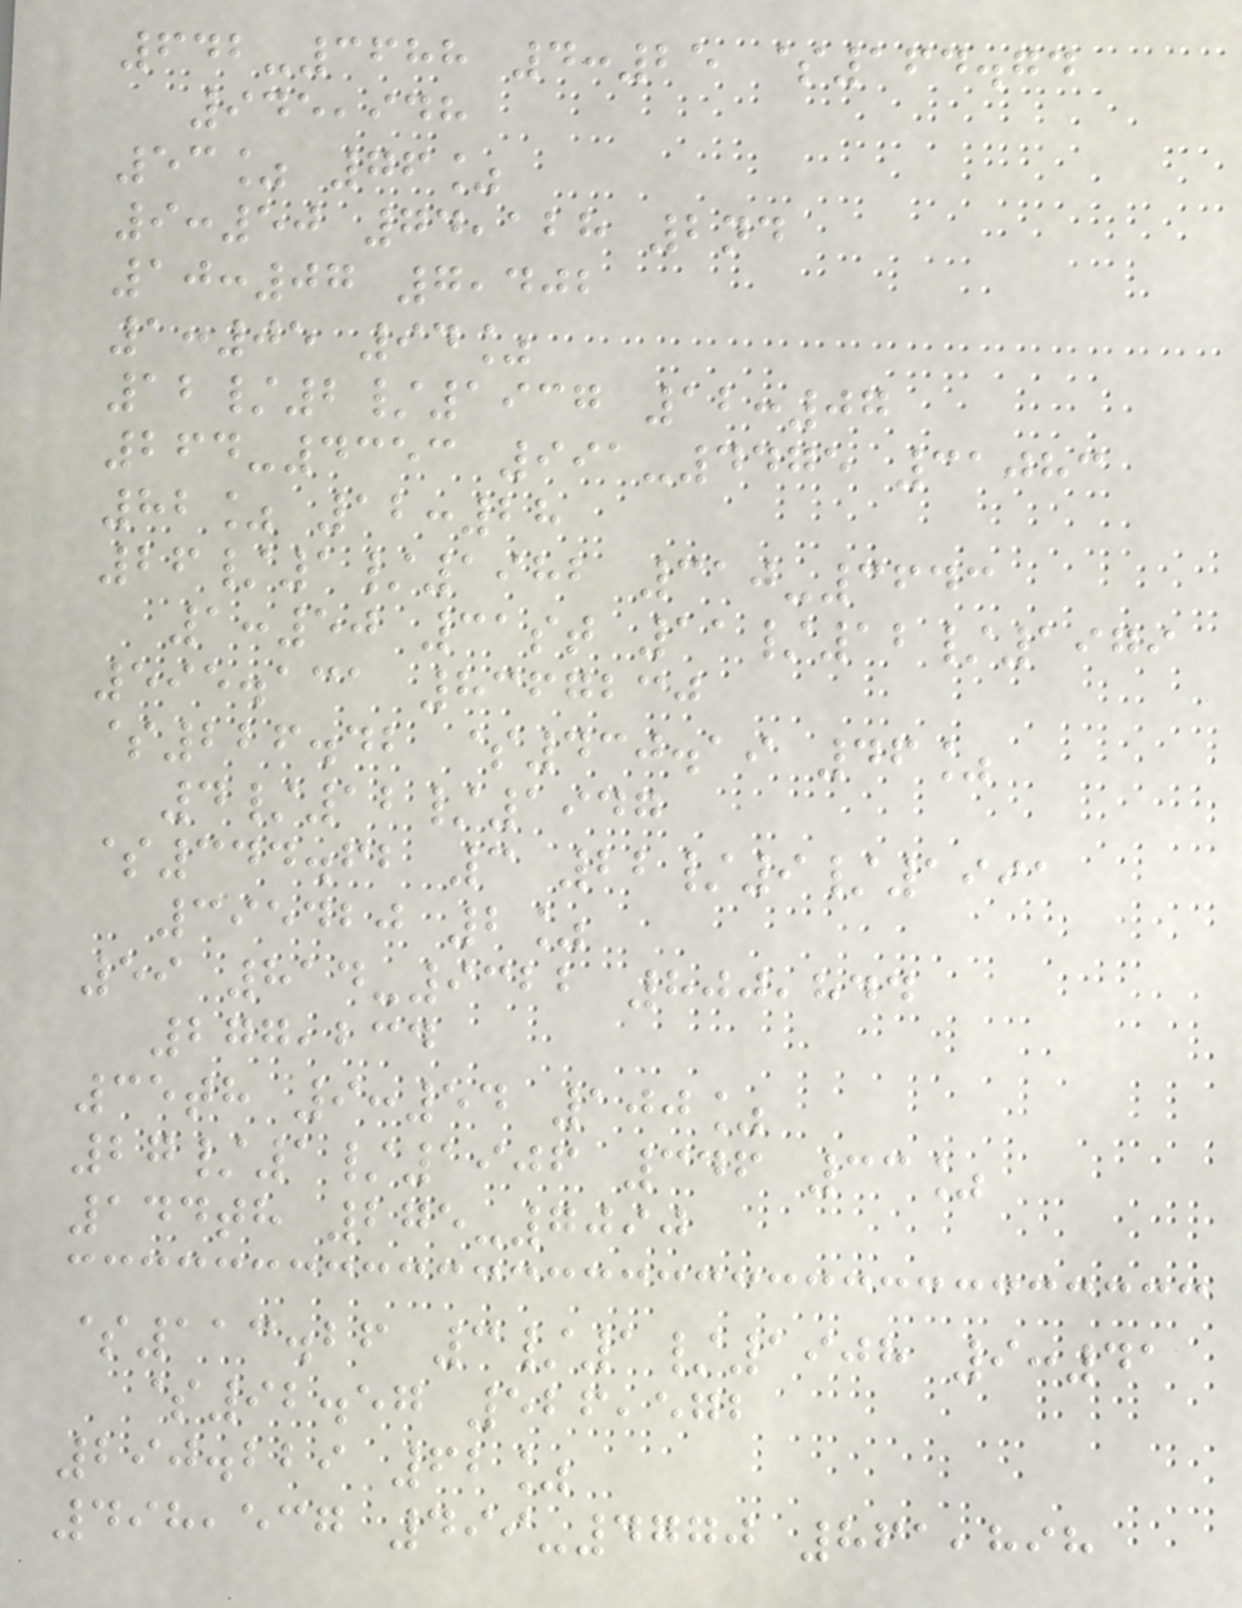642-3688 4:25 $164.74
945,948
53% 76%
9:50 74,128 2nd
10:07 7,402
1:05 94%
12/2/1937 12:07
264-4353 991-4475 31083
82% 12:28
26/1/1982 310-3643
1:50 31st 11/12/1979
595.131 8367230
$226.42 $430.19 46%
4/12/1947
$344.62 3 22/9/1991
395420 2%
59 814-9322 800,844
277,234
35th 9:54 100%
27/1/1906 346 33%
144th 275-7090
$113.26 3/1/1908 9:41
$92.57 526,572
290.229 62%
498,537 499-4770 861,898
